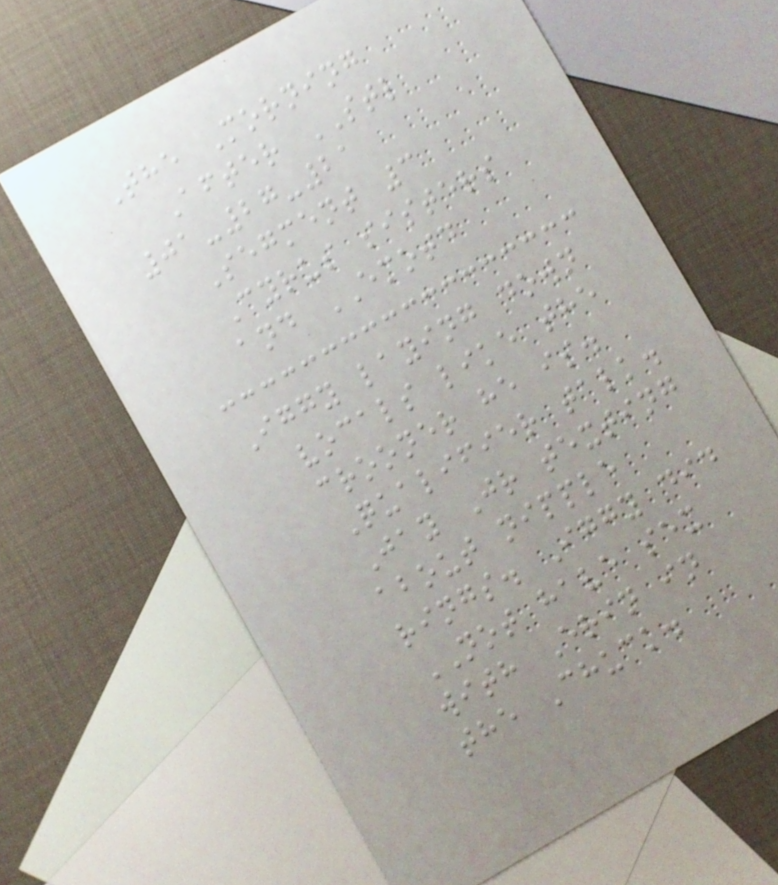The Morning
After STL
01-27-21
Segment 3
Cyrus sisters
and EMOTD
Iggy laying down
vocals like the
crooner he is.
Qualifier talk.
Jay Jr texting
about nipple
rings. Iggy did
NOT have sex
with Erin in
the Chuck.
